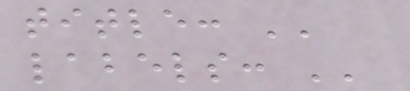title: ''
labels: ''
